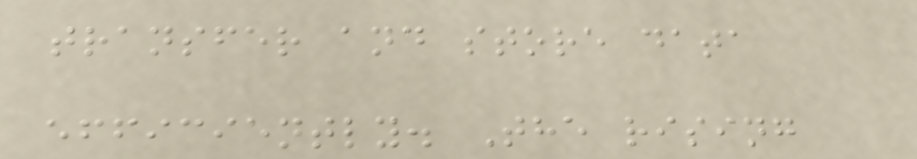transfer and store data
efficiently. The rising
